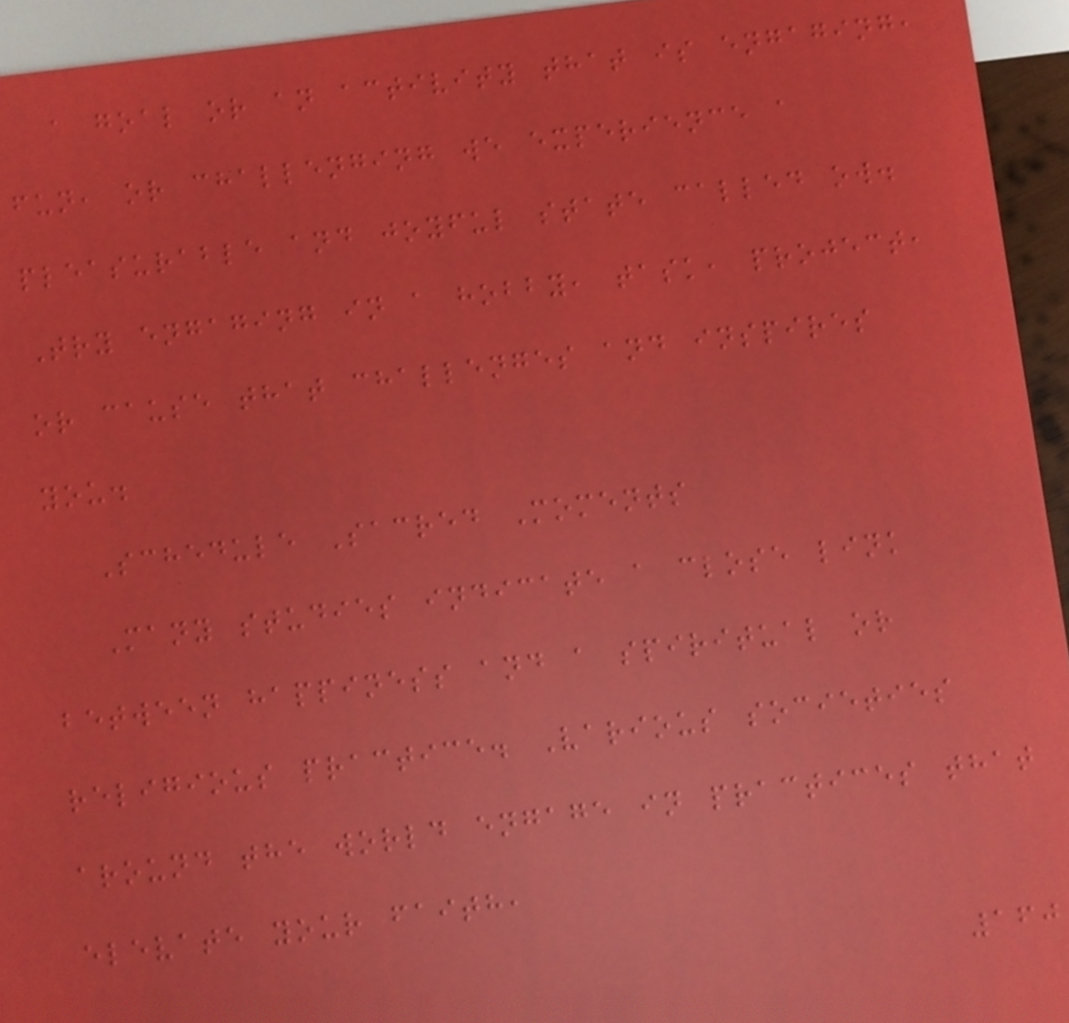a goal or an activity that is engaging,
fun, or challenging we experience a
pleasurable and joyful state called ow.
Try engaging in a hobby, task, project,
or cause that challenges and inspires
you.
Schedule Sacred Moments
Many studies indicate a close link
between happiness and a spiritual or
religious practice. Various societies
around the world engage in practices that
elevate your faith,
160
